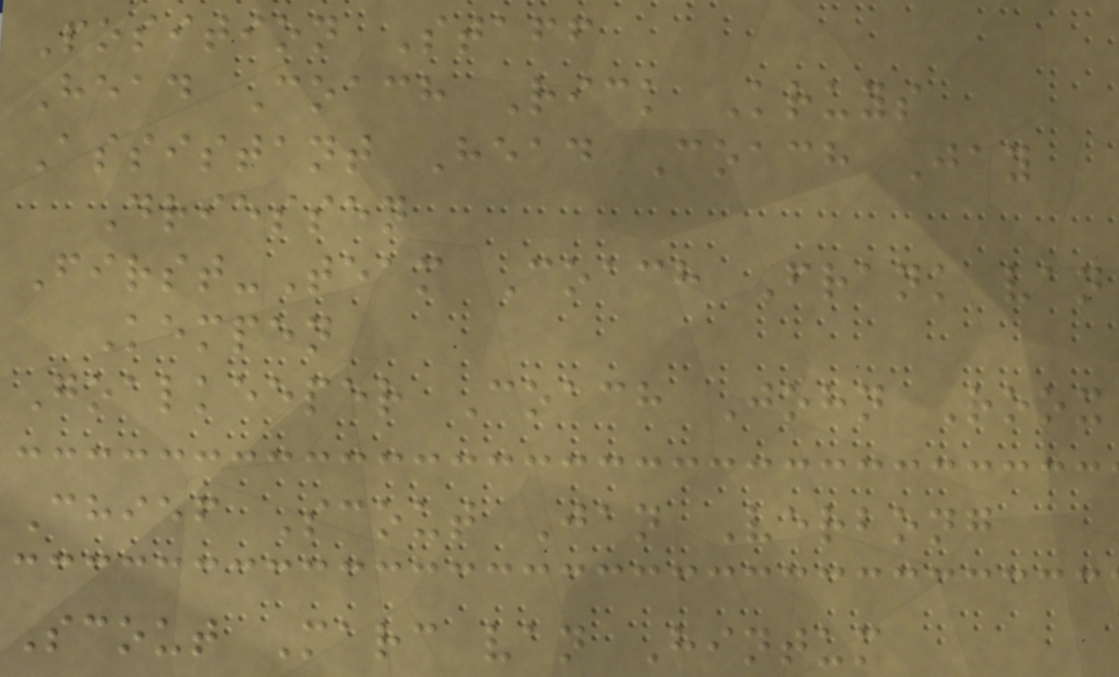Position Staff
Head Coach Rick Kruys
Assistant Head Coach Jay
Driessen
First-Team Coach Frank van
Kempen
Goalkeeper Coach John Roox
Chief Scout Jan Verbong
Scout Marc van Hintum
